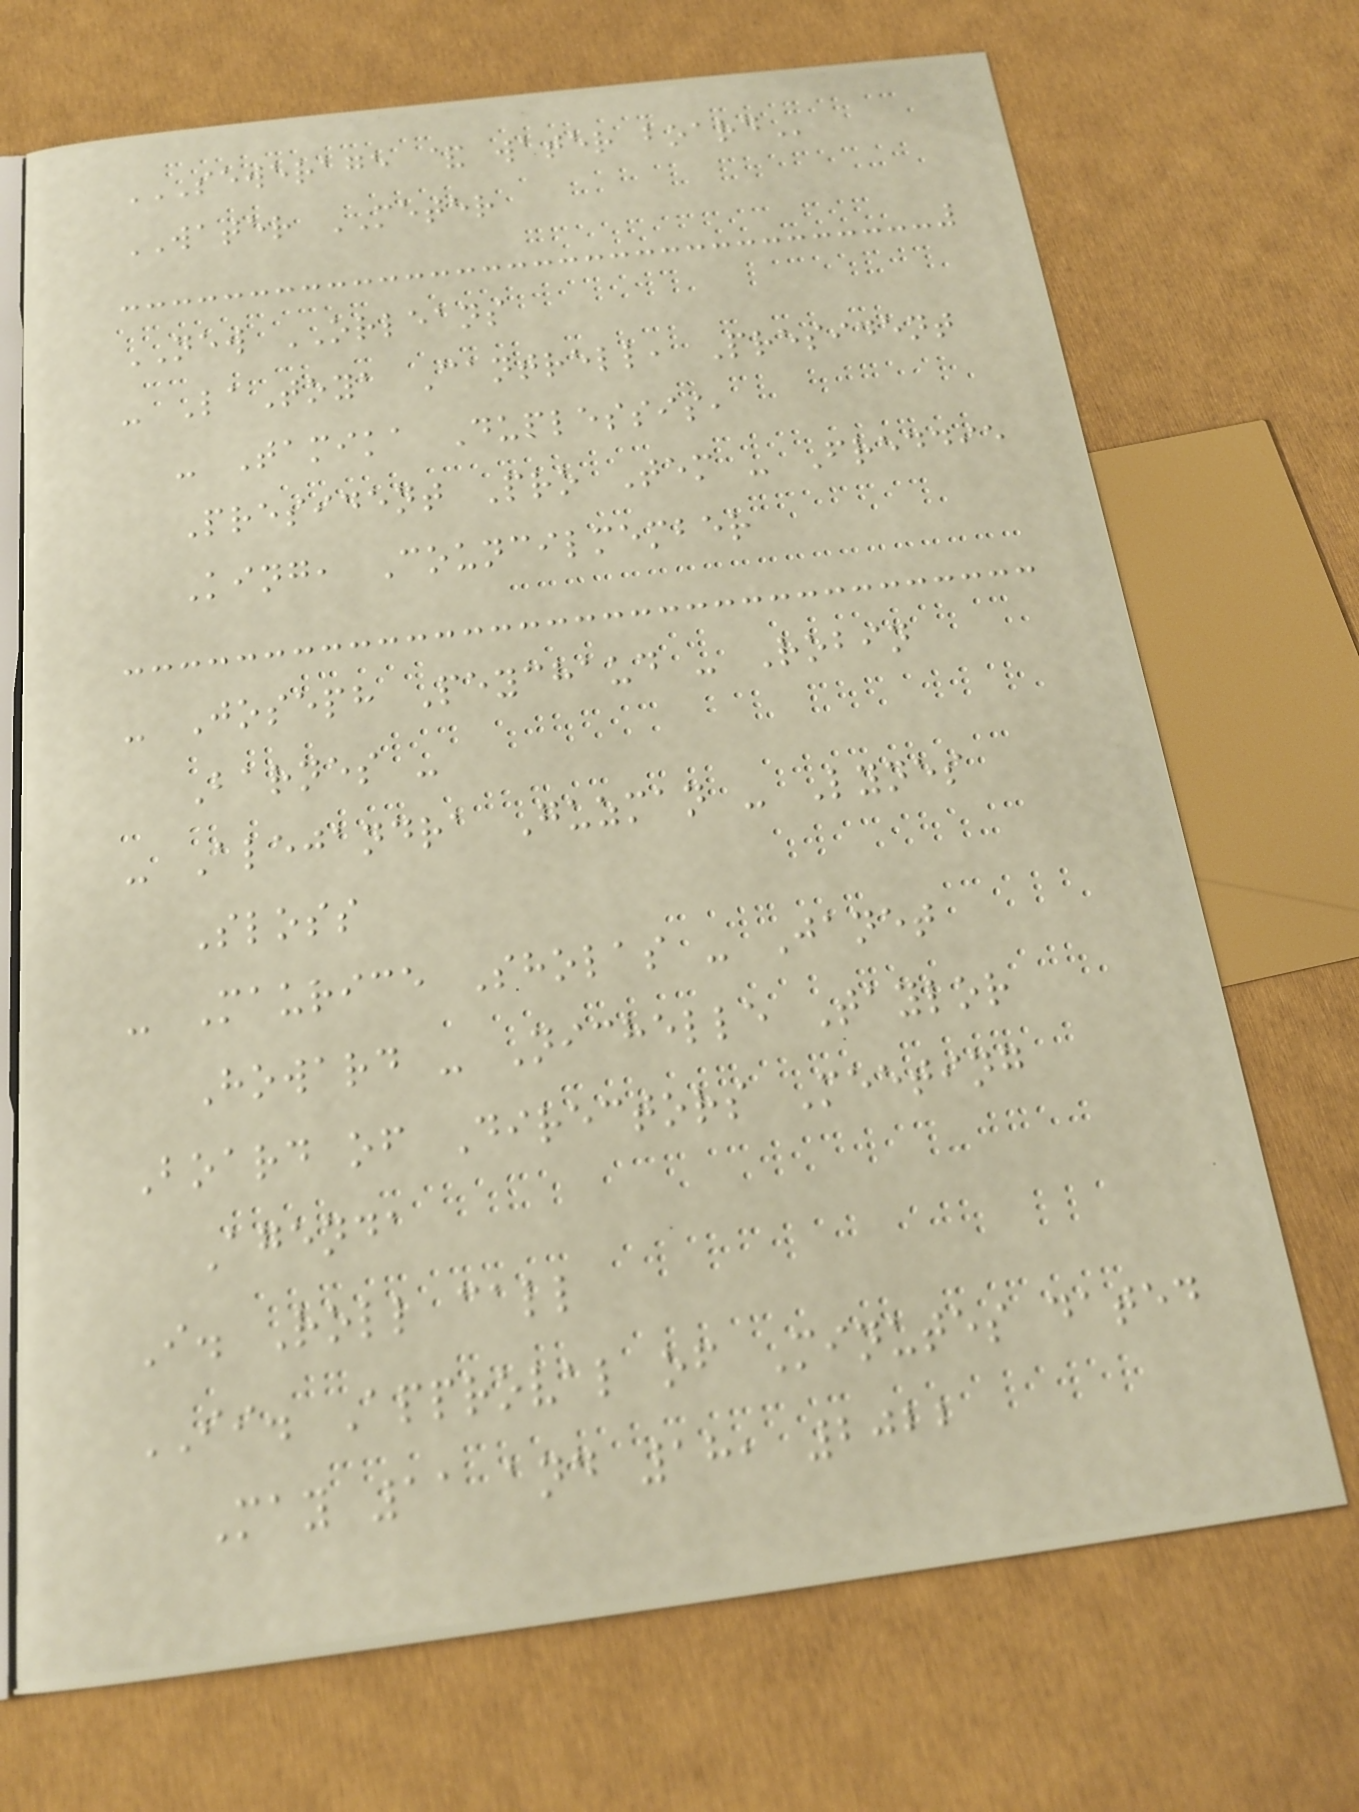SEWERAGE & WATER BOARD
WATER METER
NEW ORLEANS
- LaToya Cantrell, President
- Tamika Duplessis,
President Pro Tem - Freddie
King, Councilmember
- Joseph Peychaud - Robin
Barnes -
- Alejandra Guzman - Lynes
Sloss
- Maurice Sholas - Janet
Howard - Nichelle Taylor
Board of Directors Meeting
Agenda
I. Roll call
II. Approval of Minutes dated
May 11 and 18, 2022
